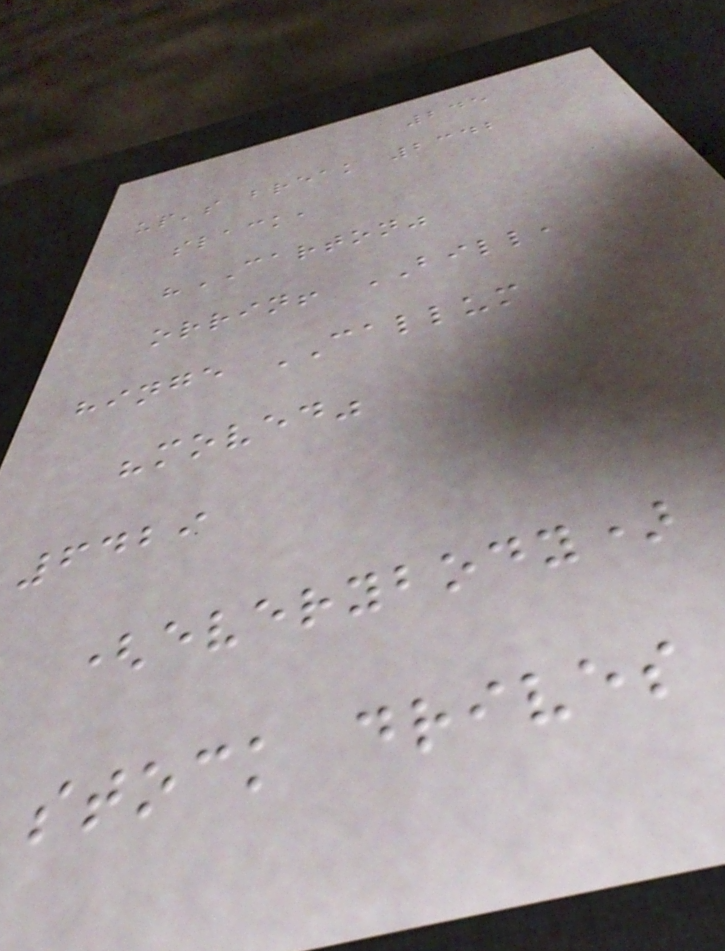245
up's break 2342
slack,
"CARTON"
orrin! BILL,
hinge CALLUM
"moved"
6429
(everybody)
stock drives
